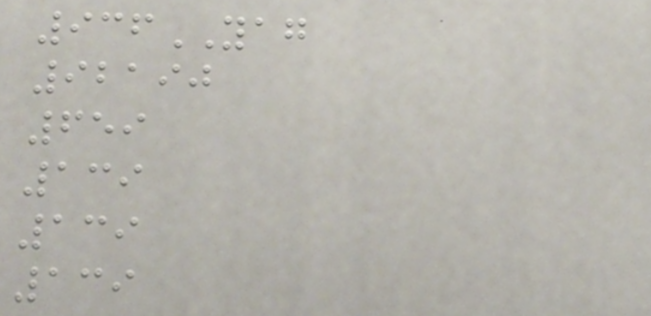936YAG
92190
659
139
139
139
